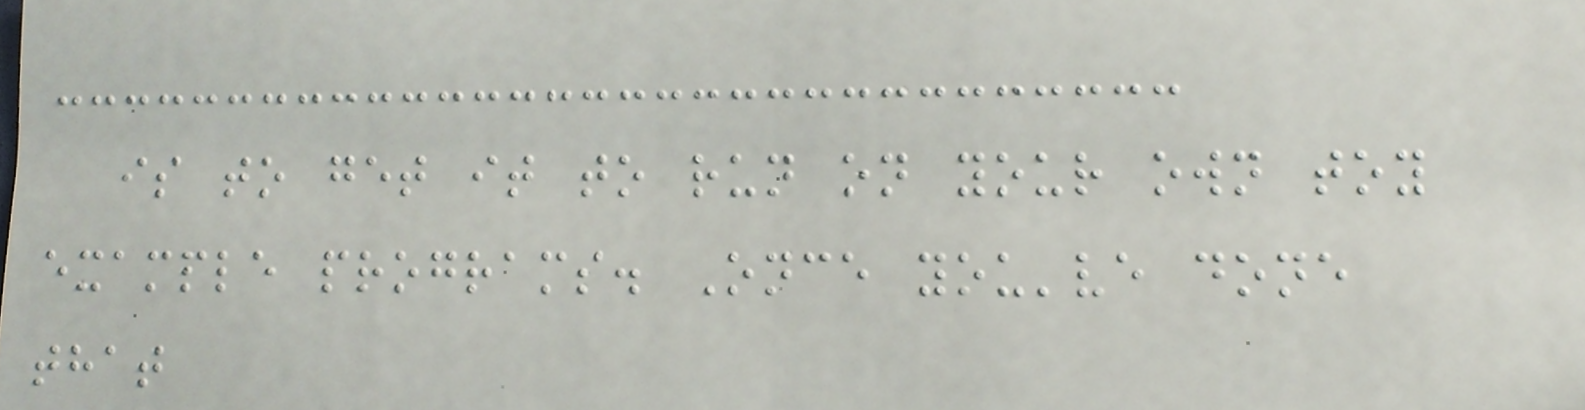is to get it to run on your own toy
example programs. Once you've done
that
